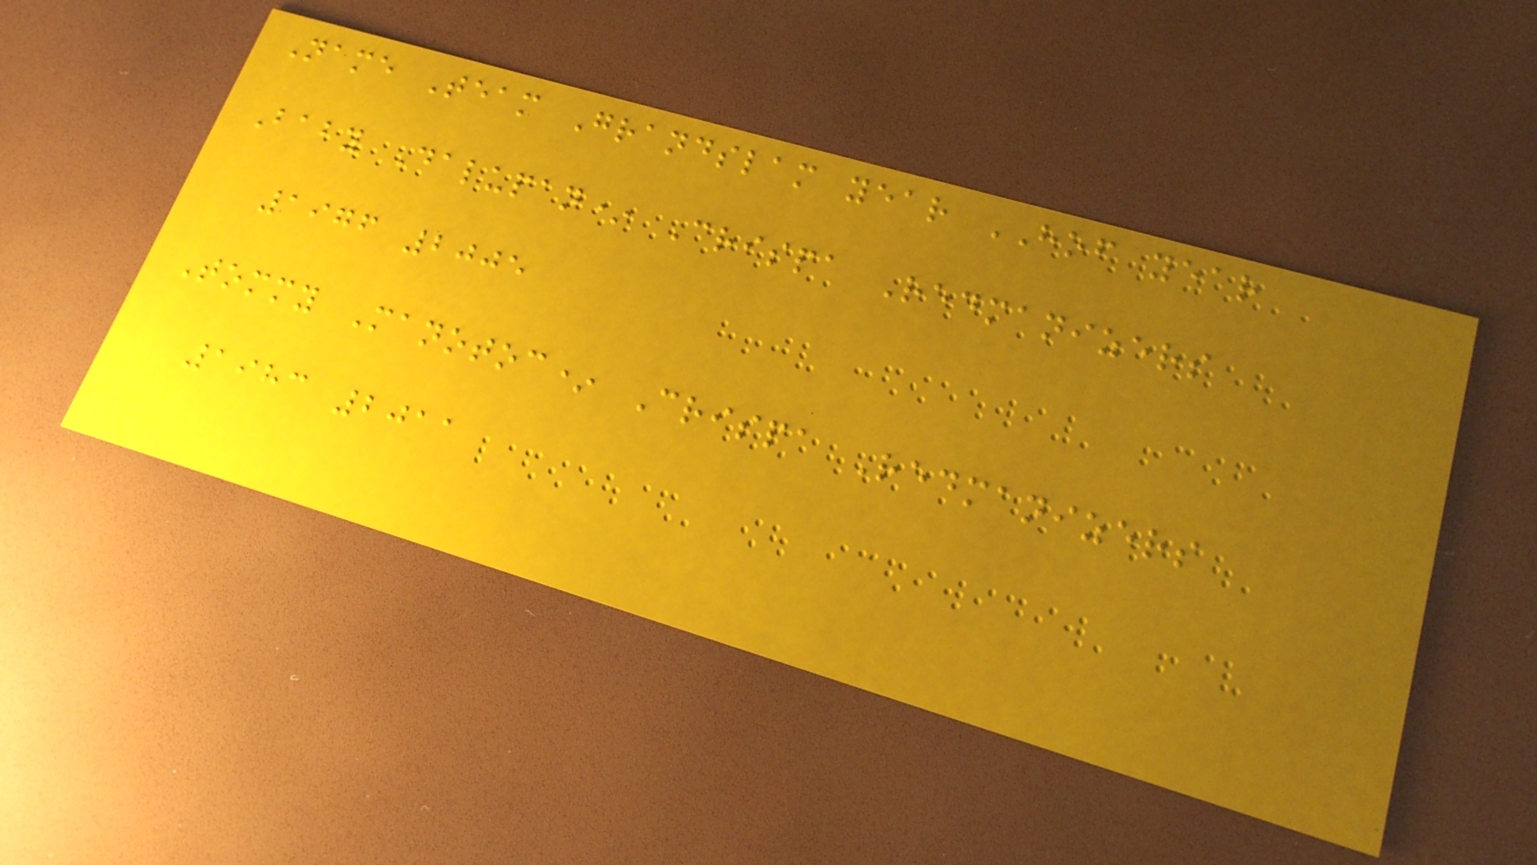Name Team Grandslam year HOF year
Baby Dalupan* Crispa Redmanizers
1976 2005
Tommy Manotoc* Crispa Redmanizers
1983 2011
